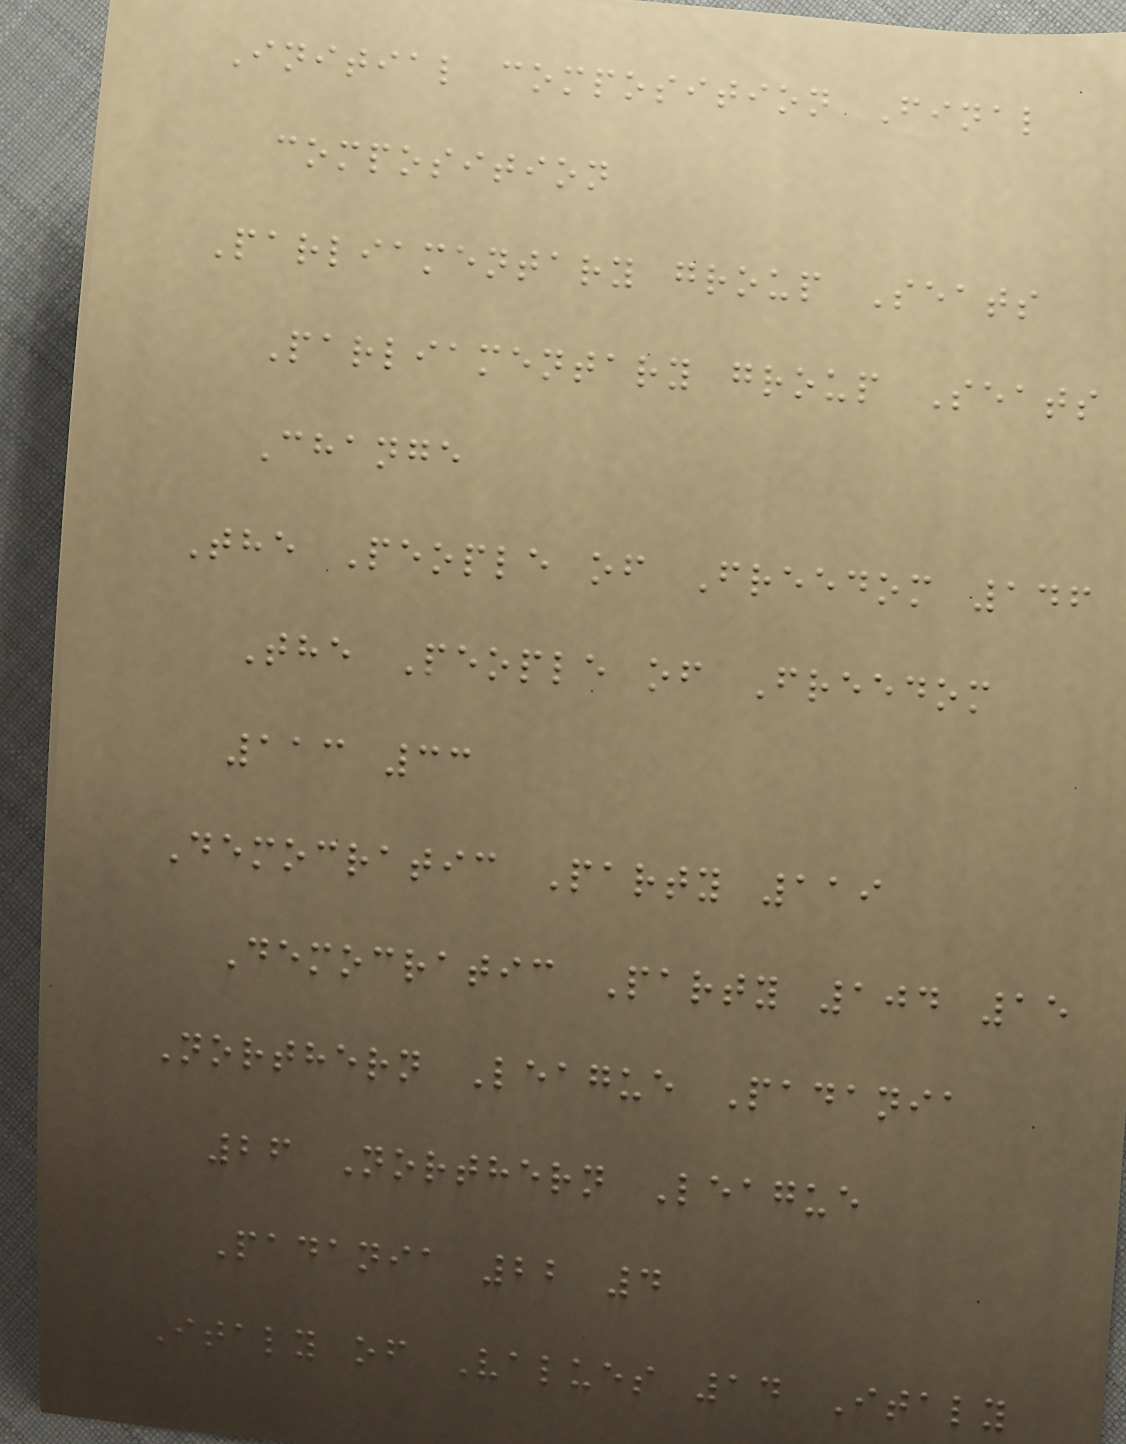Initial composition Final
composition
Parliamentary group Seats
Parliamentary group Seats
Change
The People of Freedom 146
The People of Freedom
113 33
Democratic Party 119
Democratic Party 104 15
Northern League Padania
26 Northern League
Padania 22 4
Italy of Values 14 Italy
